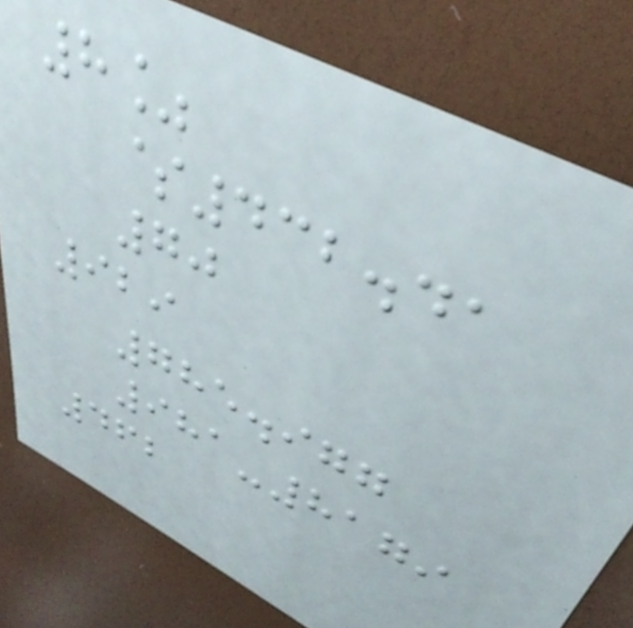8%
$432.41
70
929
785.977
981-8179
462
